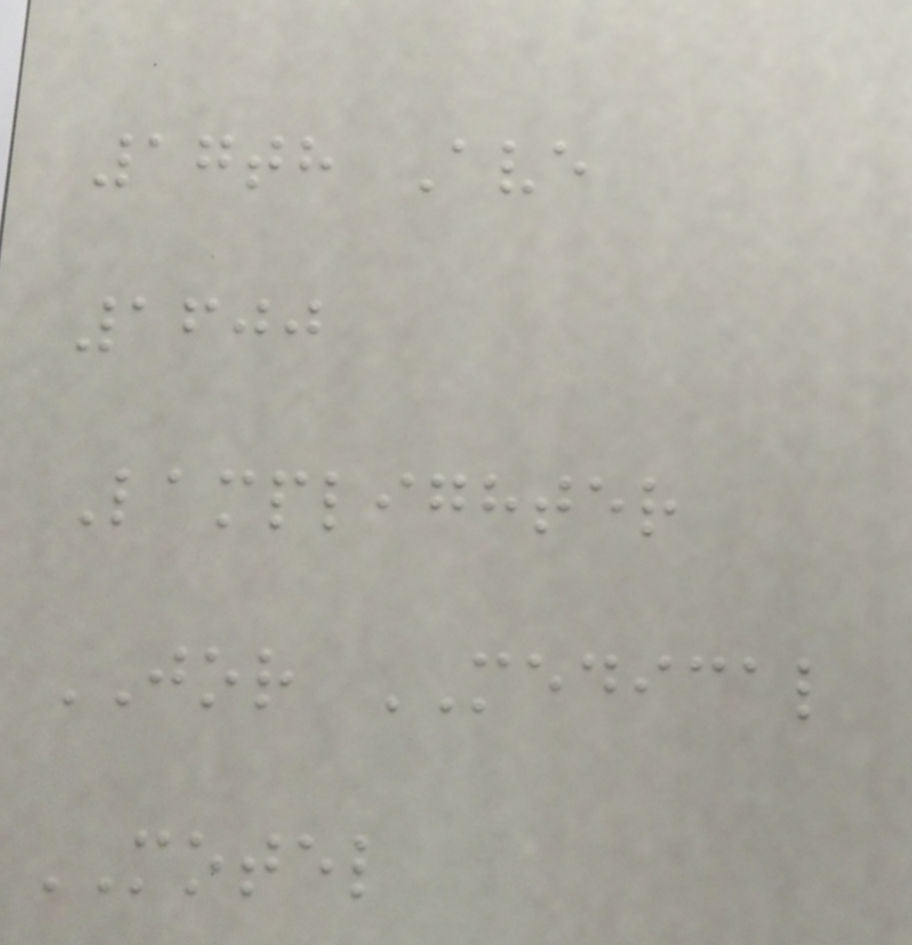17th Ave
1600
Lamplighter
JOR MEDICAL
MOTEL
